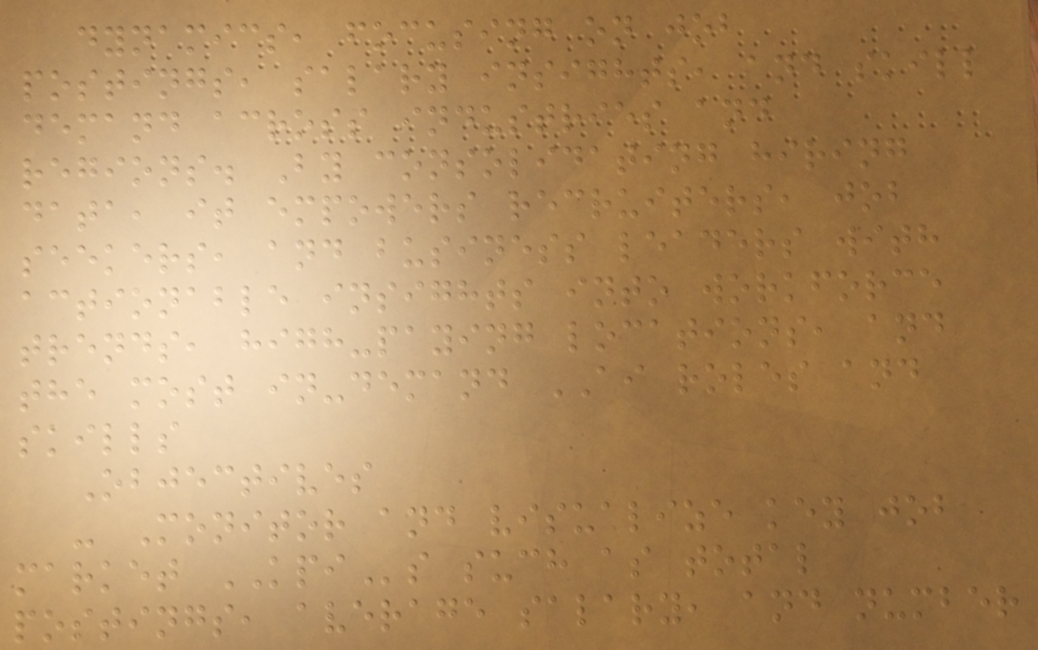dynamics, focusing on job
postings, salary insights, and skill
demand across industries and
regions. By consolidating hiring
data, it empowers recruiters, job
seekers, and business leaders with
actionable insights into workforce
trends, high-paying locations, and
the most in-demand AI roles and
skills
Objectives
- Monitor and visualize key job
market KPIs such as total
postings, average salary, and number
